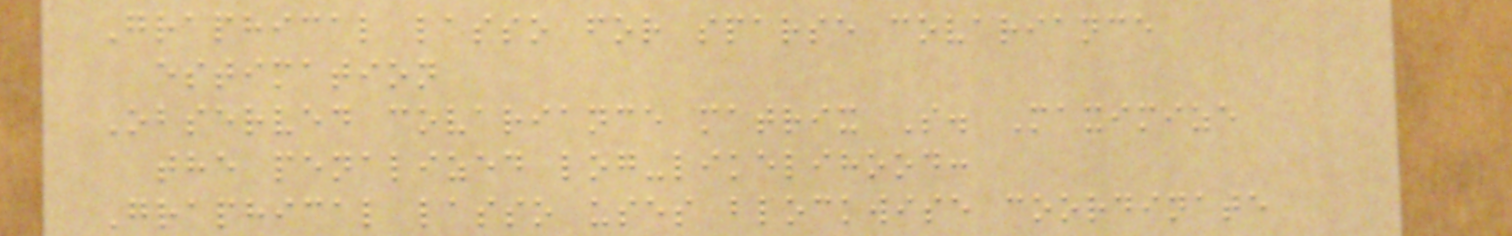Graphical lasso for sparse covariance
estimation
Observed covariance matrix S. Maximize
the penalized log-likelihood:
Graphical lasso uses blockwise coordinate
